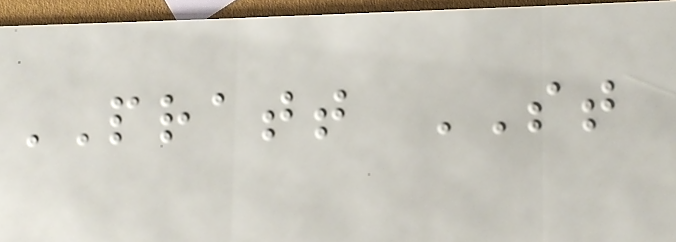PRATT ST
